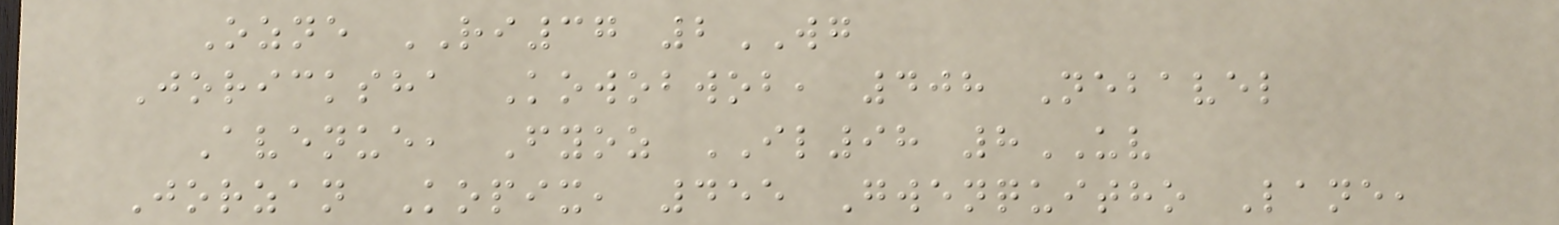Ozne RI37 2WG
Joricksha Kowobwob, 408 Nebavel
Avenue, Fyoz IL98 8UV
Jorzan Kopix, 455 Gwenquitho Lane,
